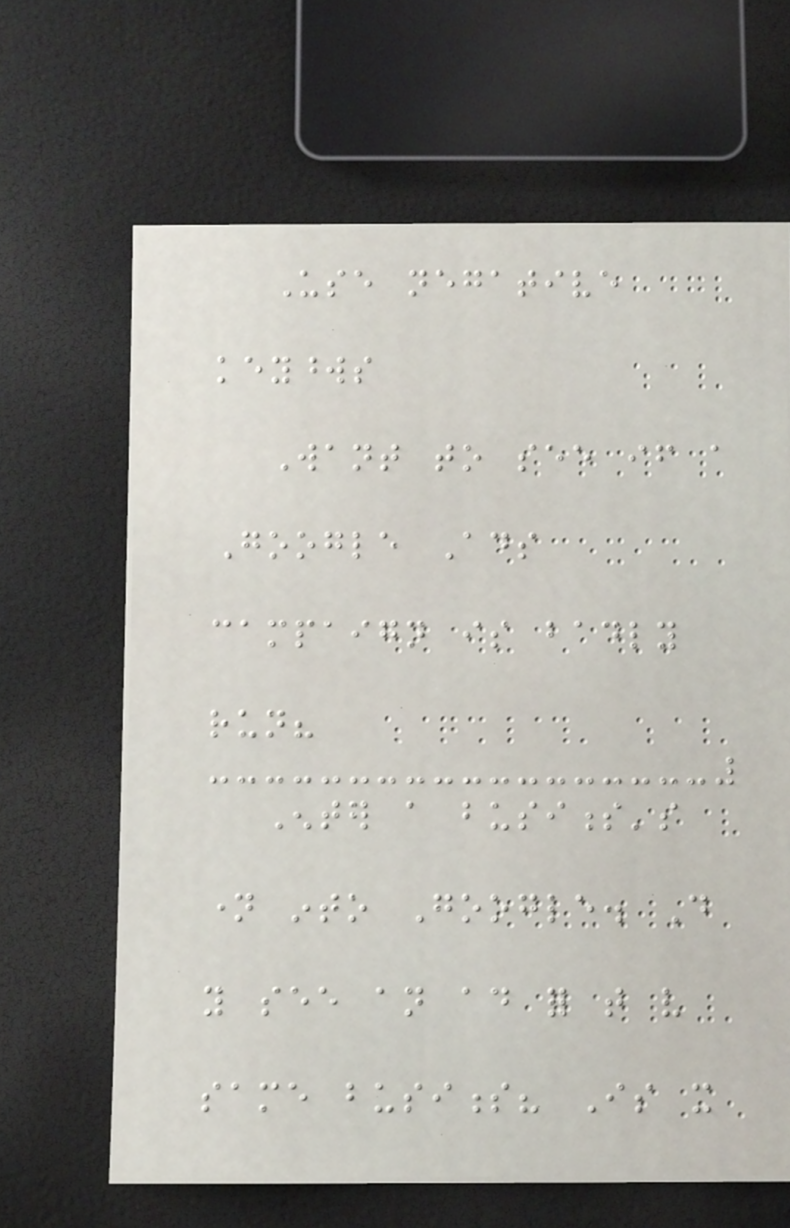Use negative
keywords
Want to see if a
Google Ads
campaign is badly
run?
Enter a business's
name into Google. Do
you see an ad for that very
same business? Is it
